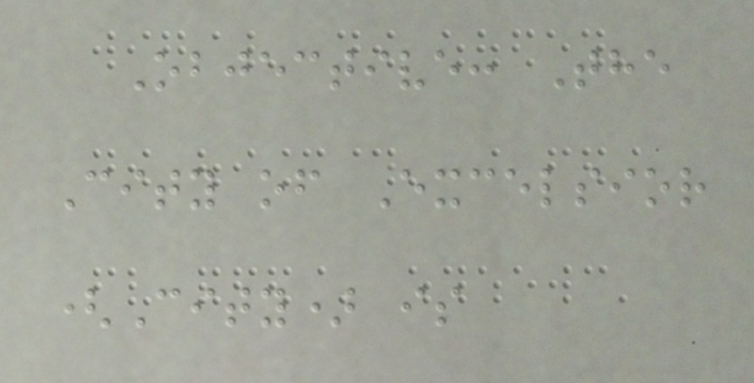Objective: The
City of Excelsior
(City) is
